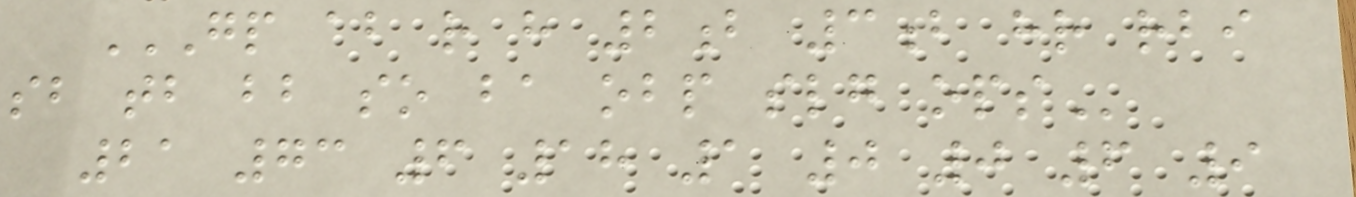GP AB R H 2B 3B HR RBI
SB TB BB SO BA OBP SLG OPS
21 73 6 18 1 0 0 6 9
